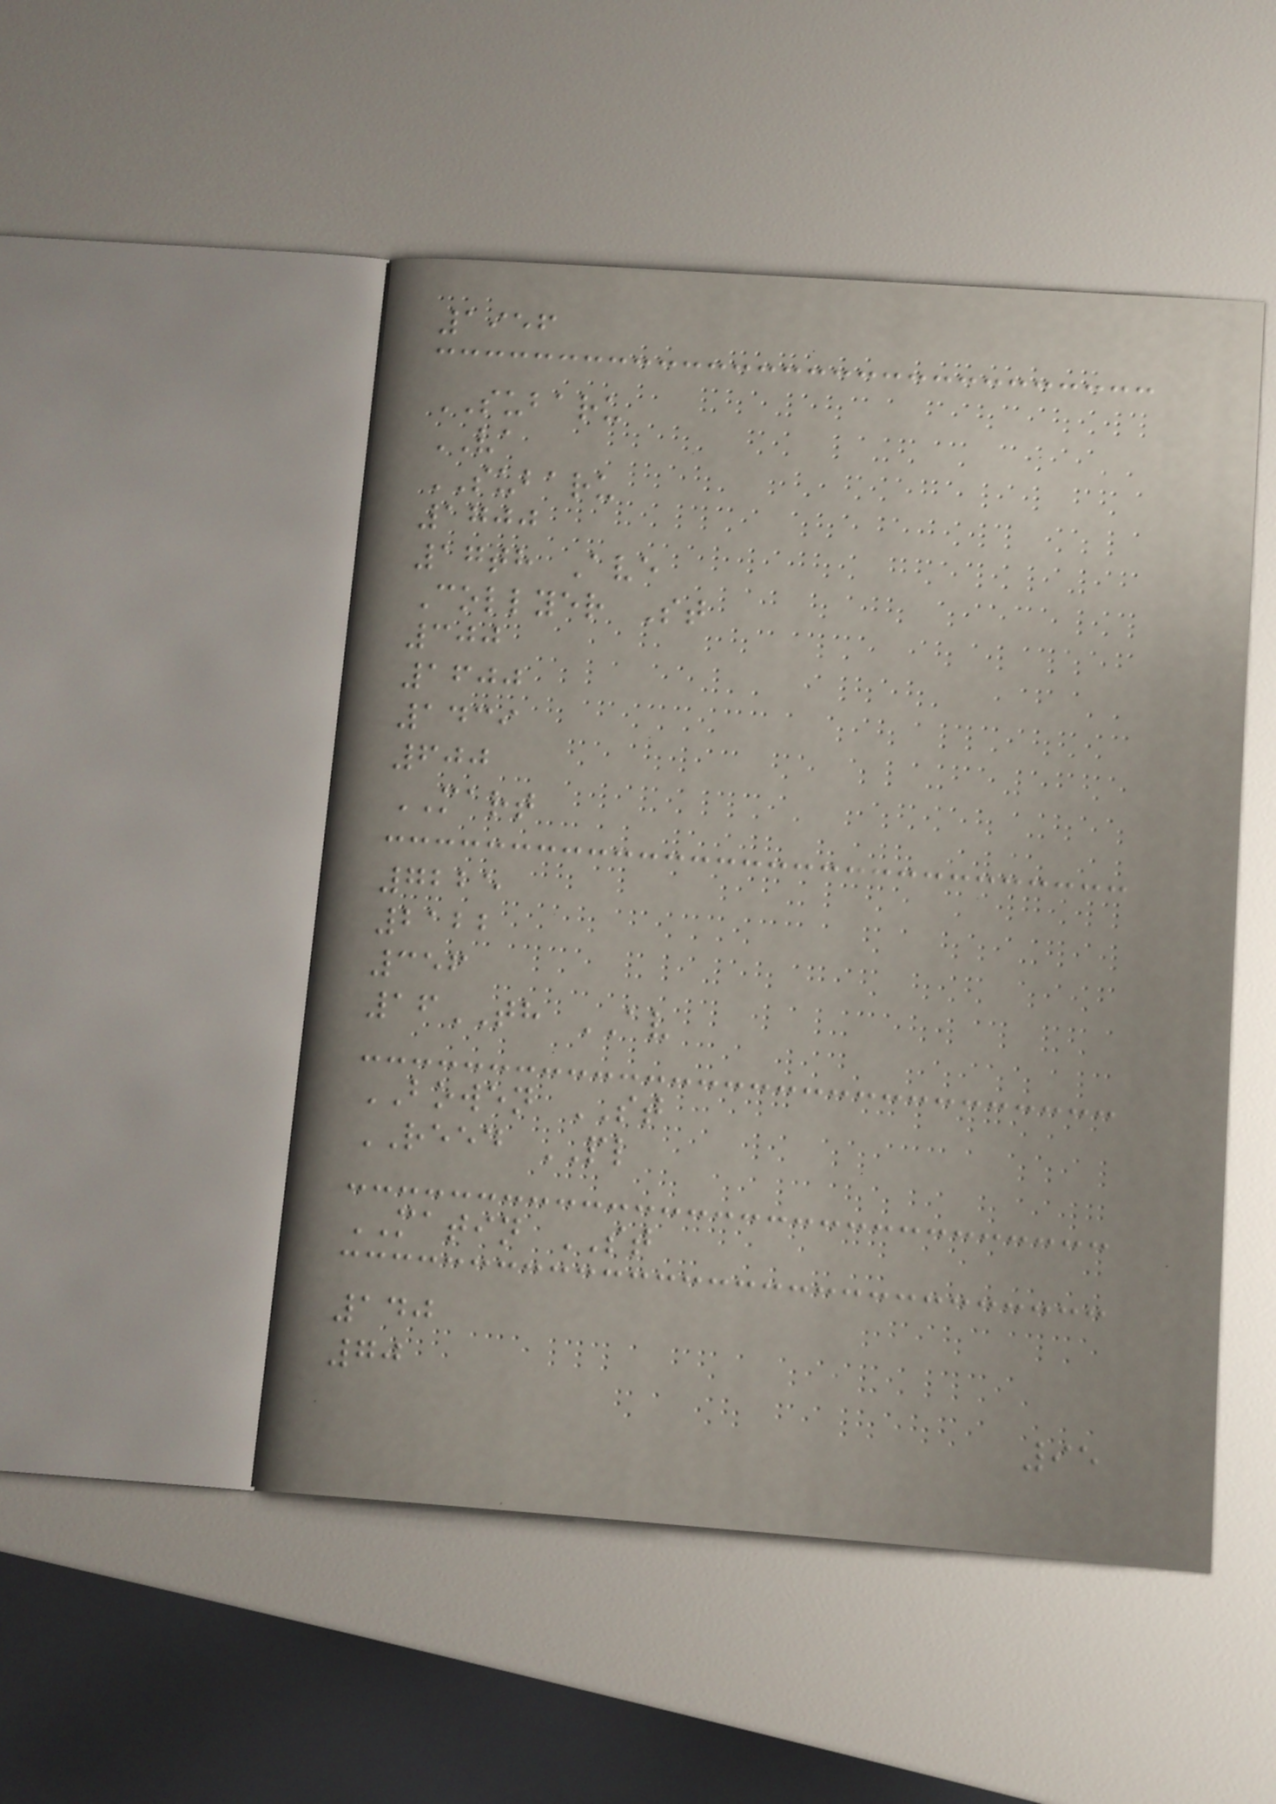1956
SUBARU
VA
SUBARU
1700
17th Ave
Collyer St
300
1600
1439
600
MART
7225
2122
356
16TH AV
BOWEN ST
REED PL
MATIN ST
140
70
95
